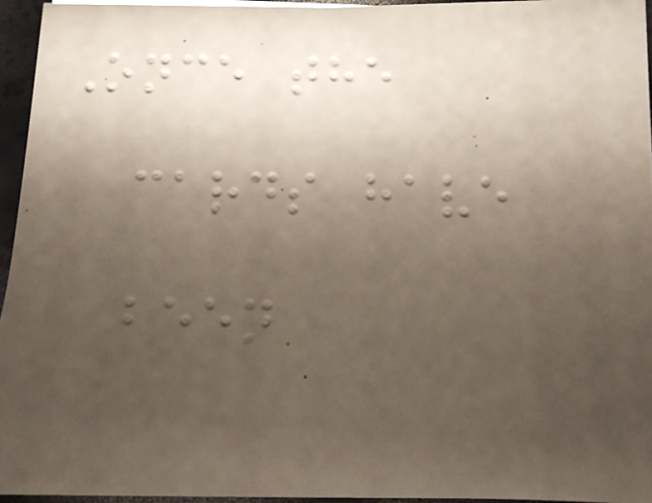Once the
cards have
been
